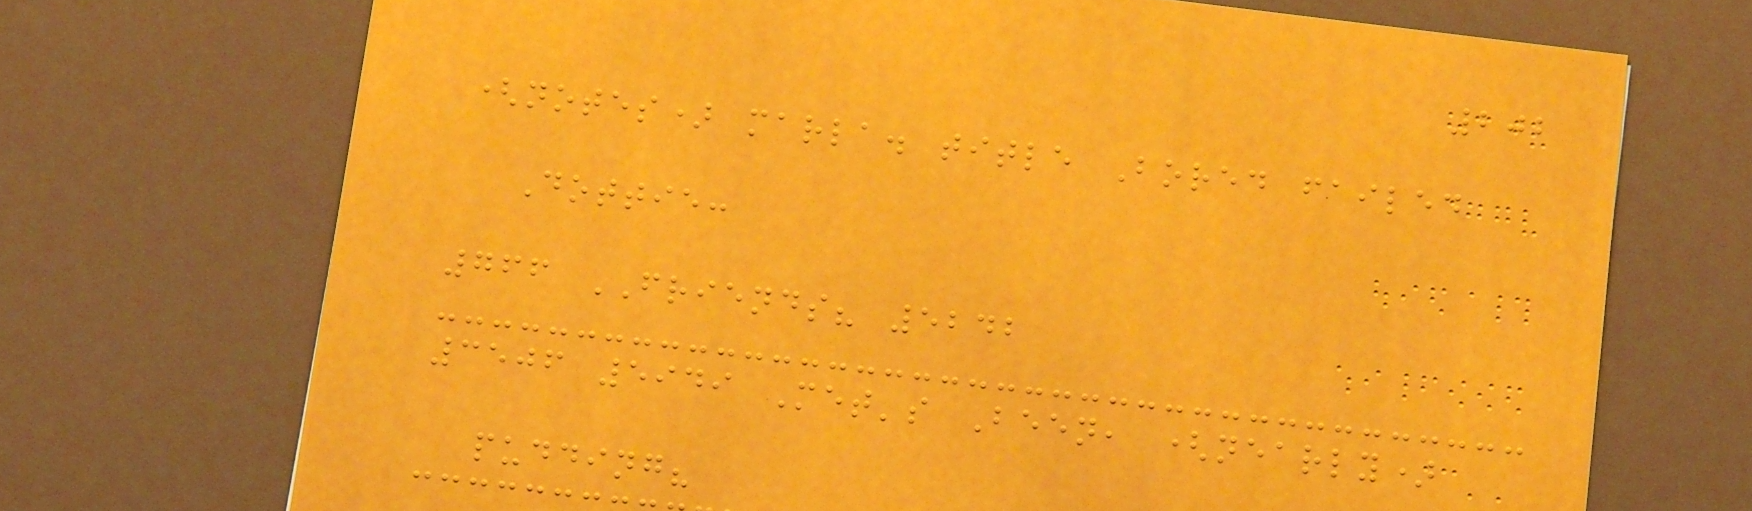202
(notes) marla. title Bored failed
Dottie:
766 FRIENDS? 5242
3506 5949 Met's Been, (nearly)
pudding?
